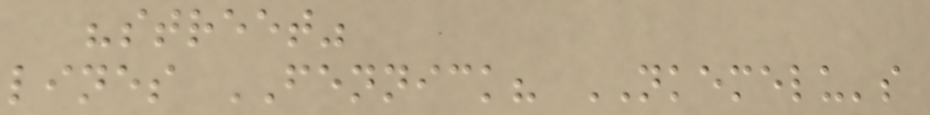"street"
lines FENNICK? NKEMELU's
